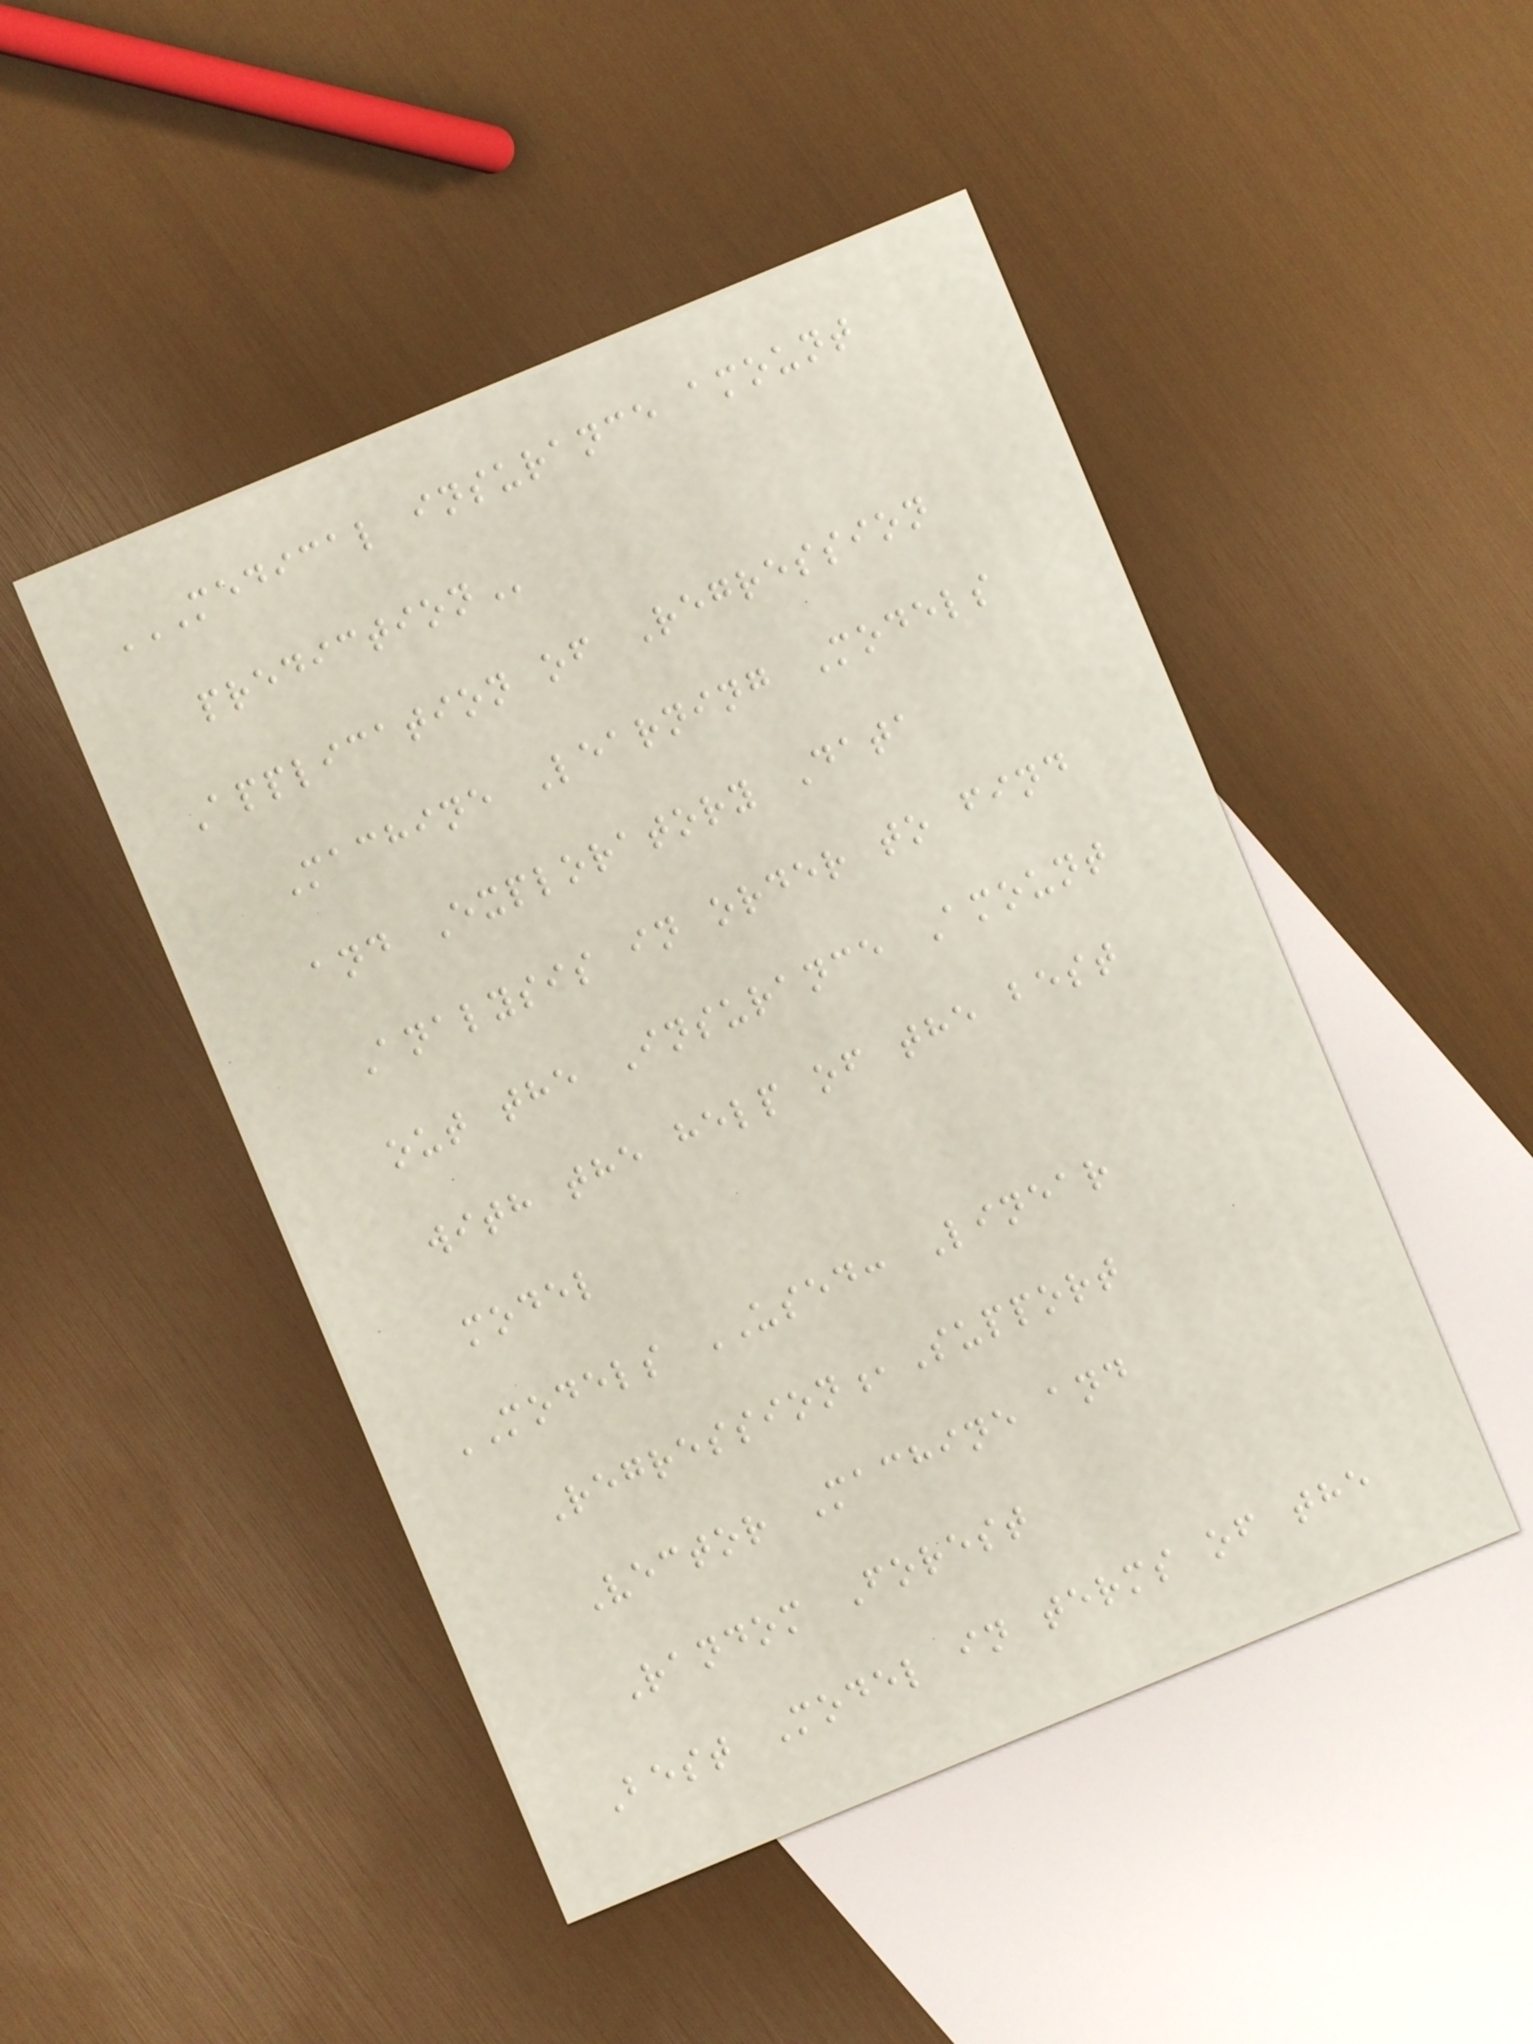MEDICAL INSURANCE AMOUNT
PREDICTION
Application of Regression
Machine Learning Models
and Exploratory Data
Analysis in order to find
out the Insurance Amount
with the help of the best
model
MODELS USED: Linear
Regression,Support
Vector Machine and
Random Forest
Best Model in terms of the
